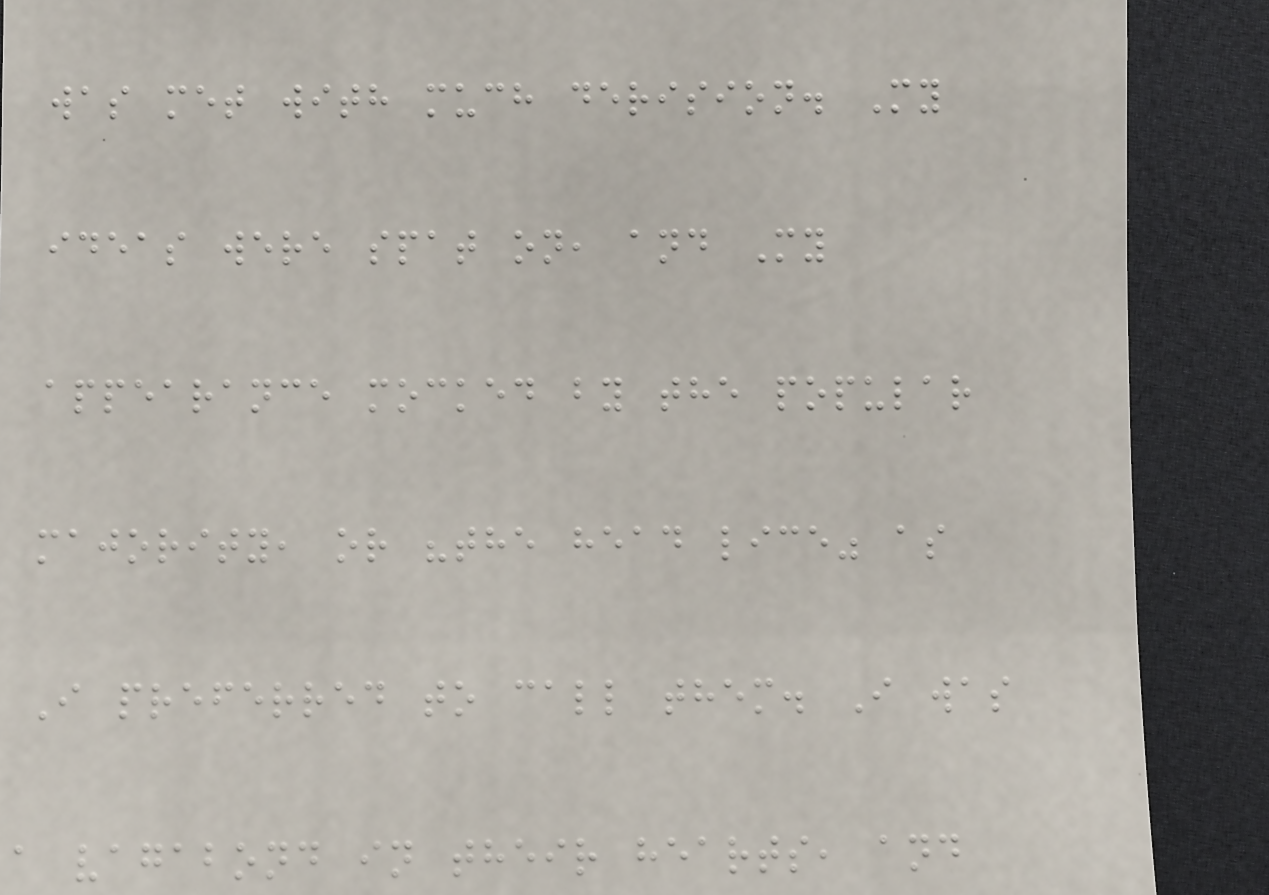was met with much derision. My
ideas were spat on, and My
appearance mocked by the popular
majority, or "the head lice" as
I preferred to call them. I was
a vagabond in their hearts, and
